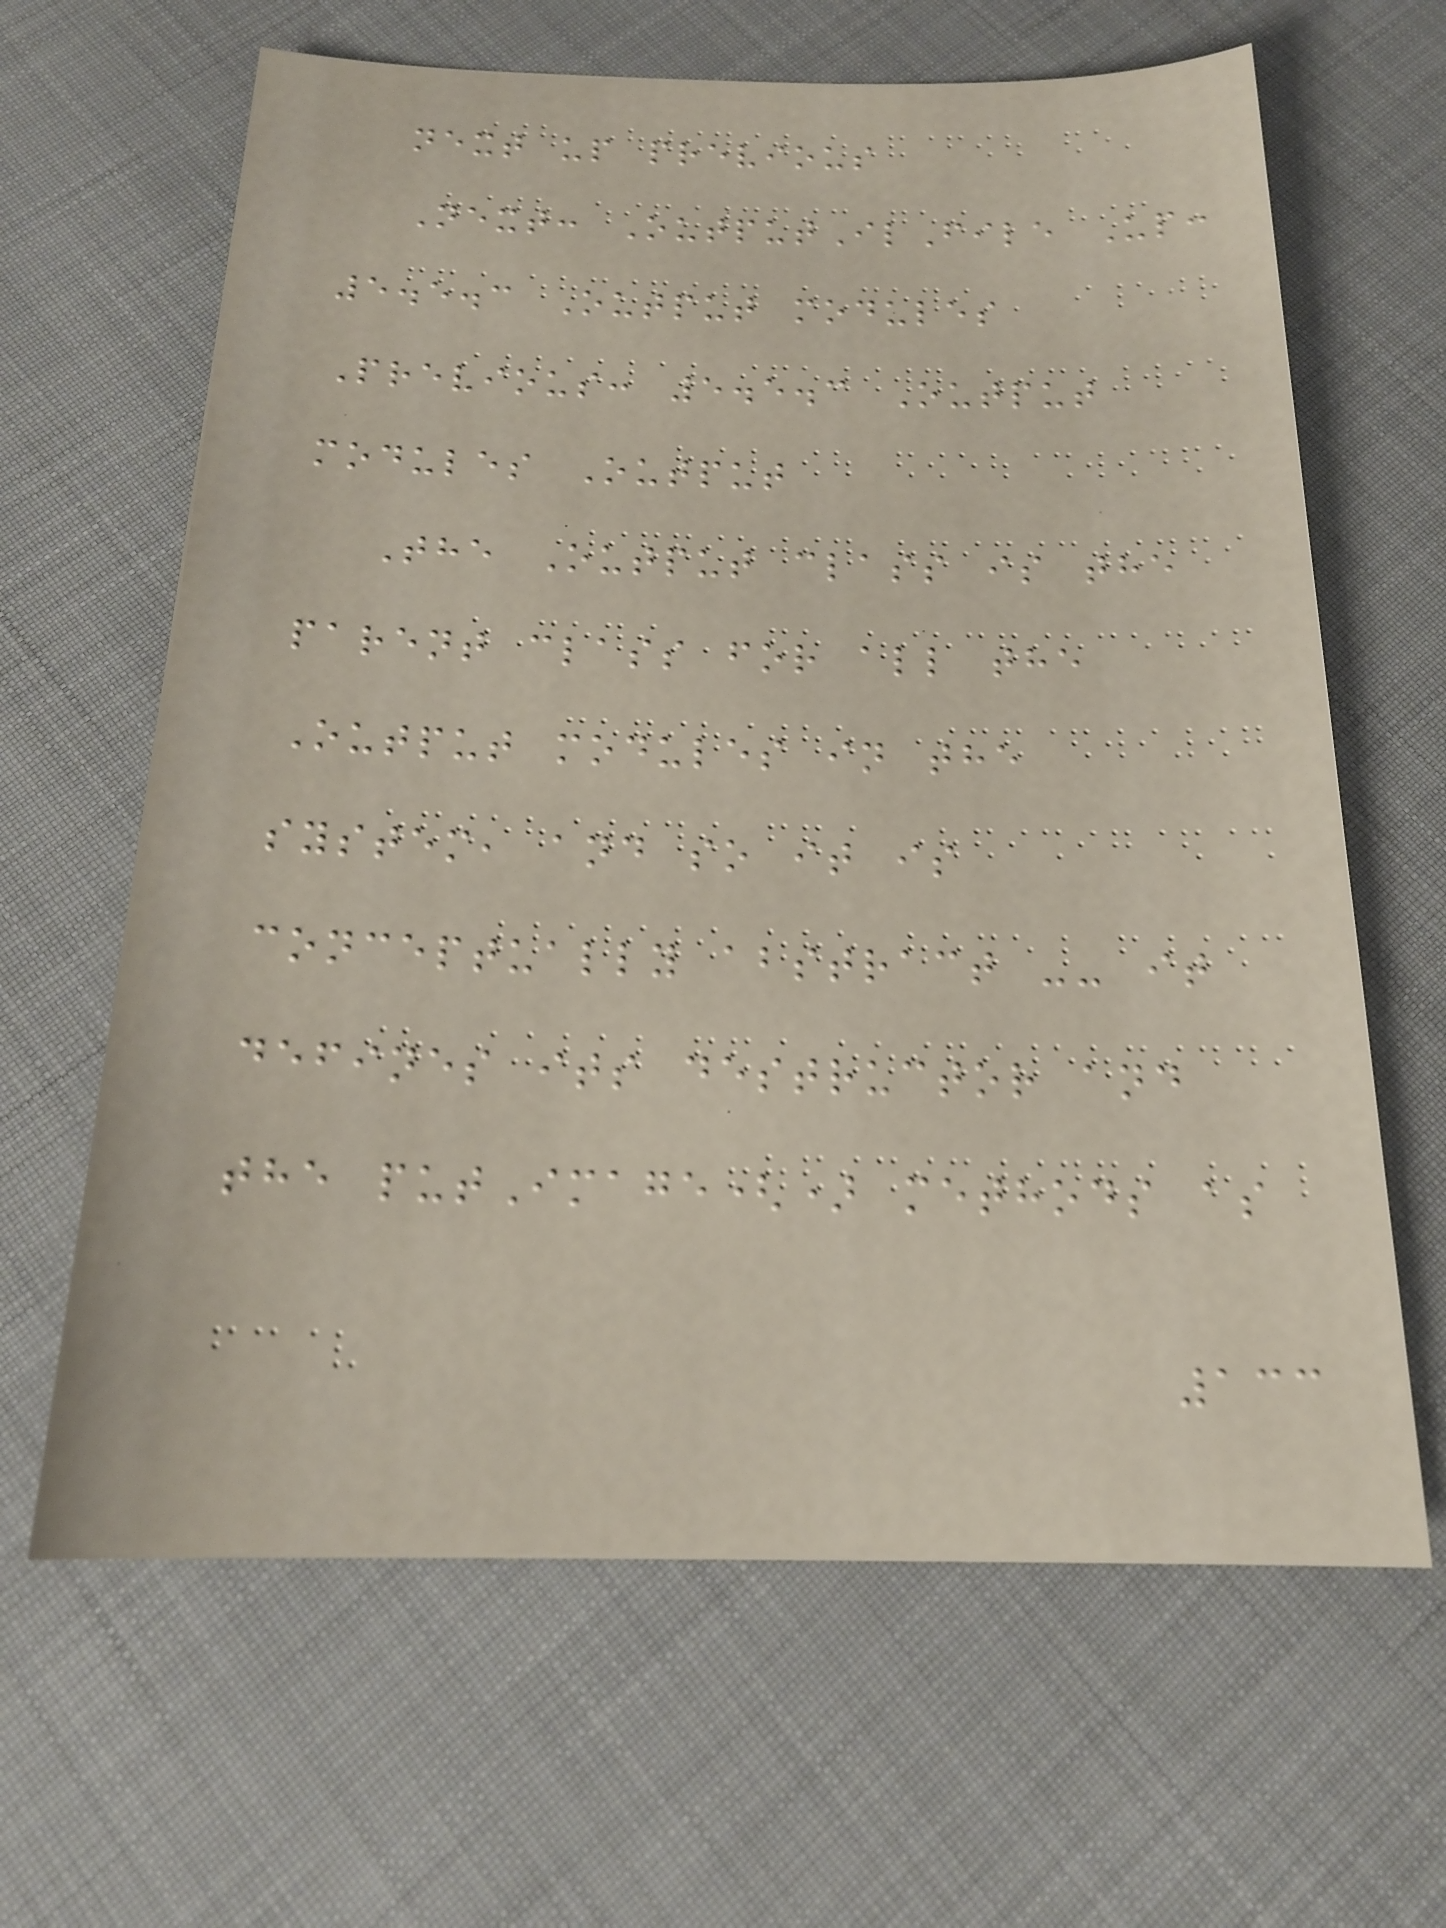next up previous
Next: OutputIlFile Up:
5.5.3 Output modules
Previous: 5.5.3 Output
modules Output
The Output class is the
parent class for all the
Output modules in the
system, and so it is
conceptually abstract -- it
defines its destructor and
the putImage() methods as
133
